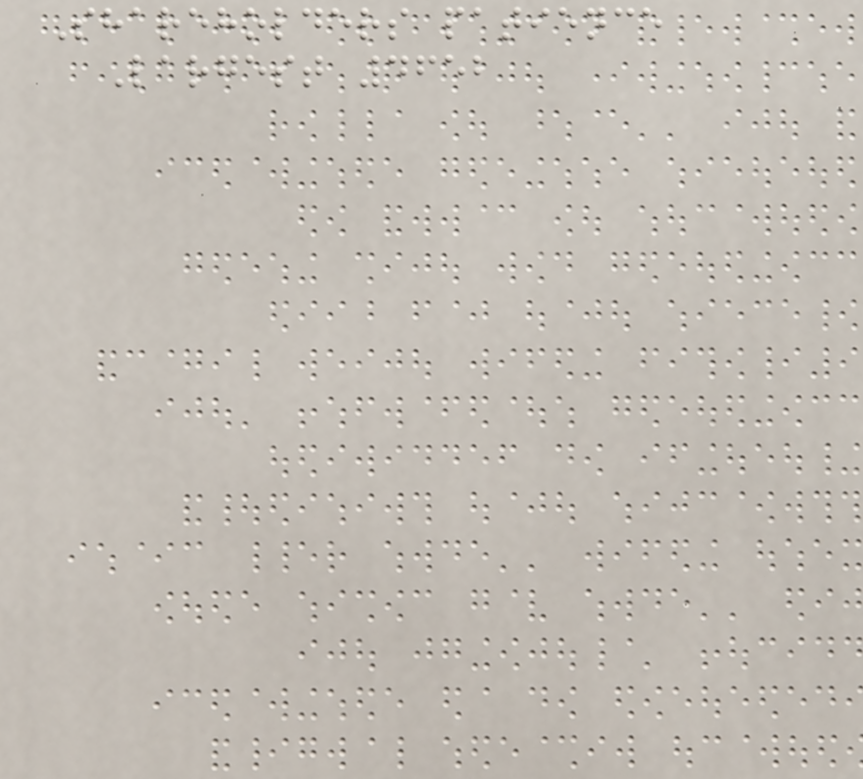Shareholders patience
Largest 4652
